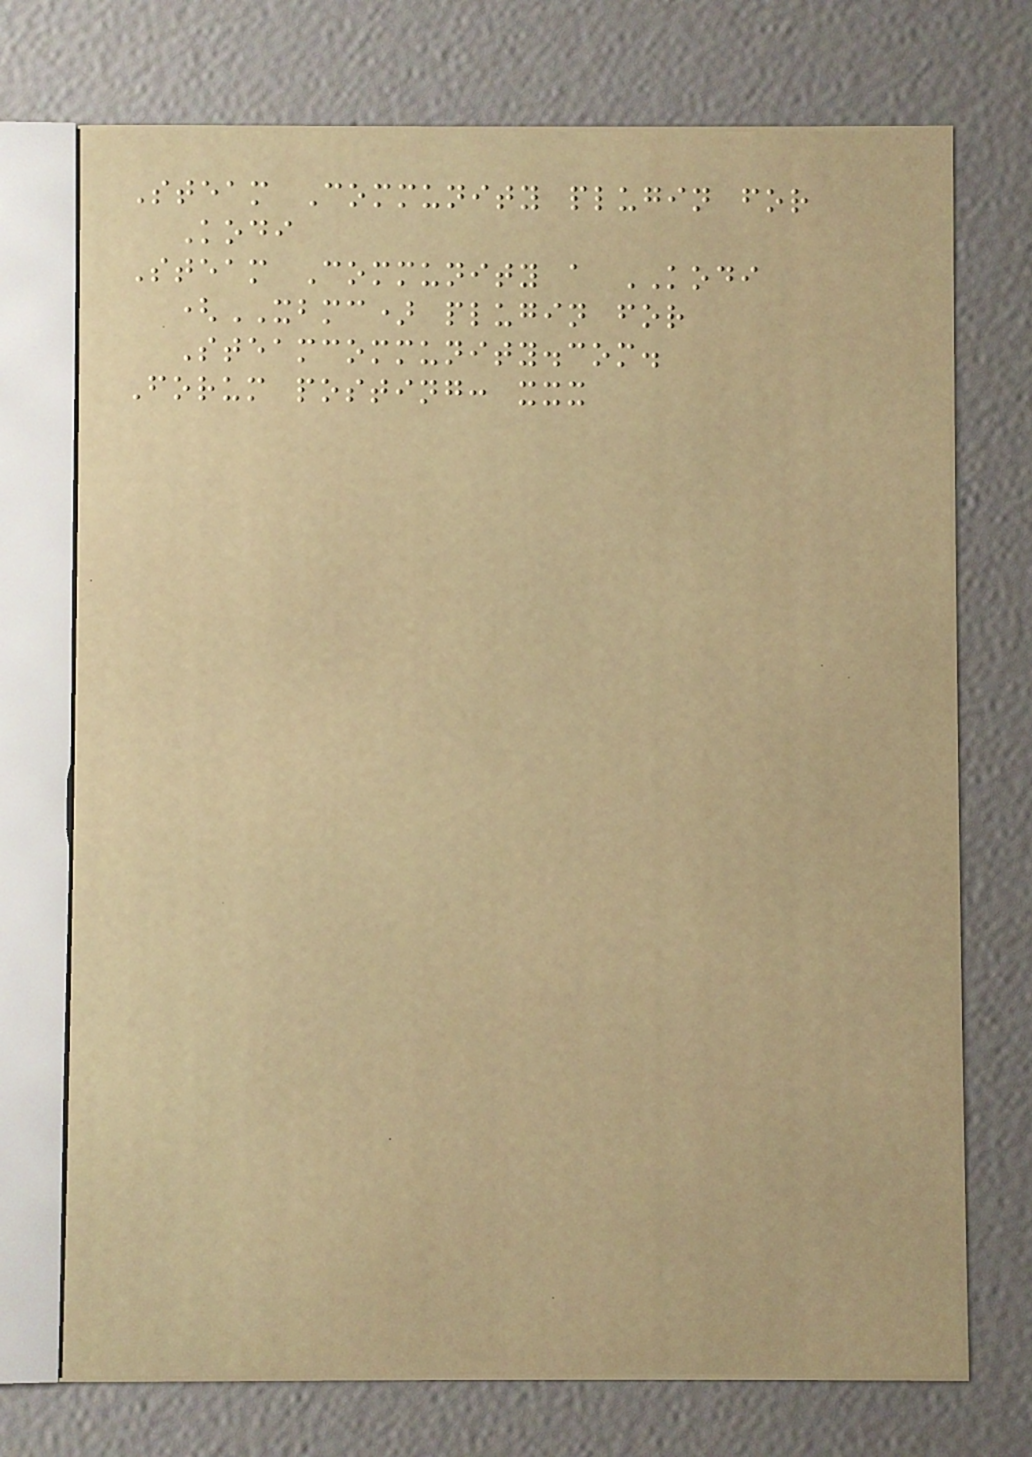Steam Community plugin for
Kodi
Steam Community a KODI
(XBMC) plugin for
Steamcommunity.com.
Forum posting: xxx
